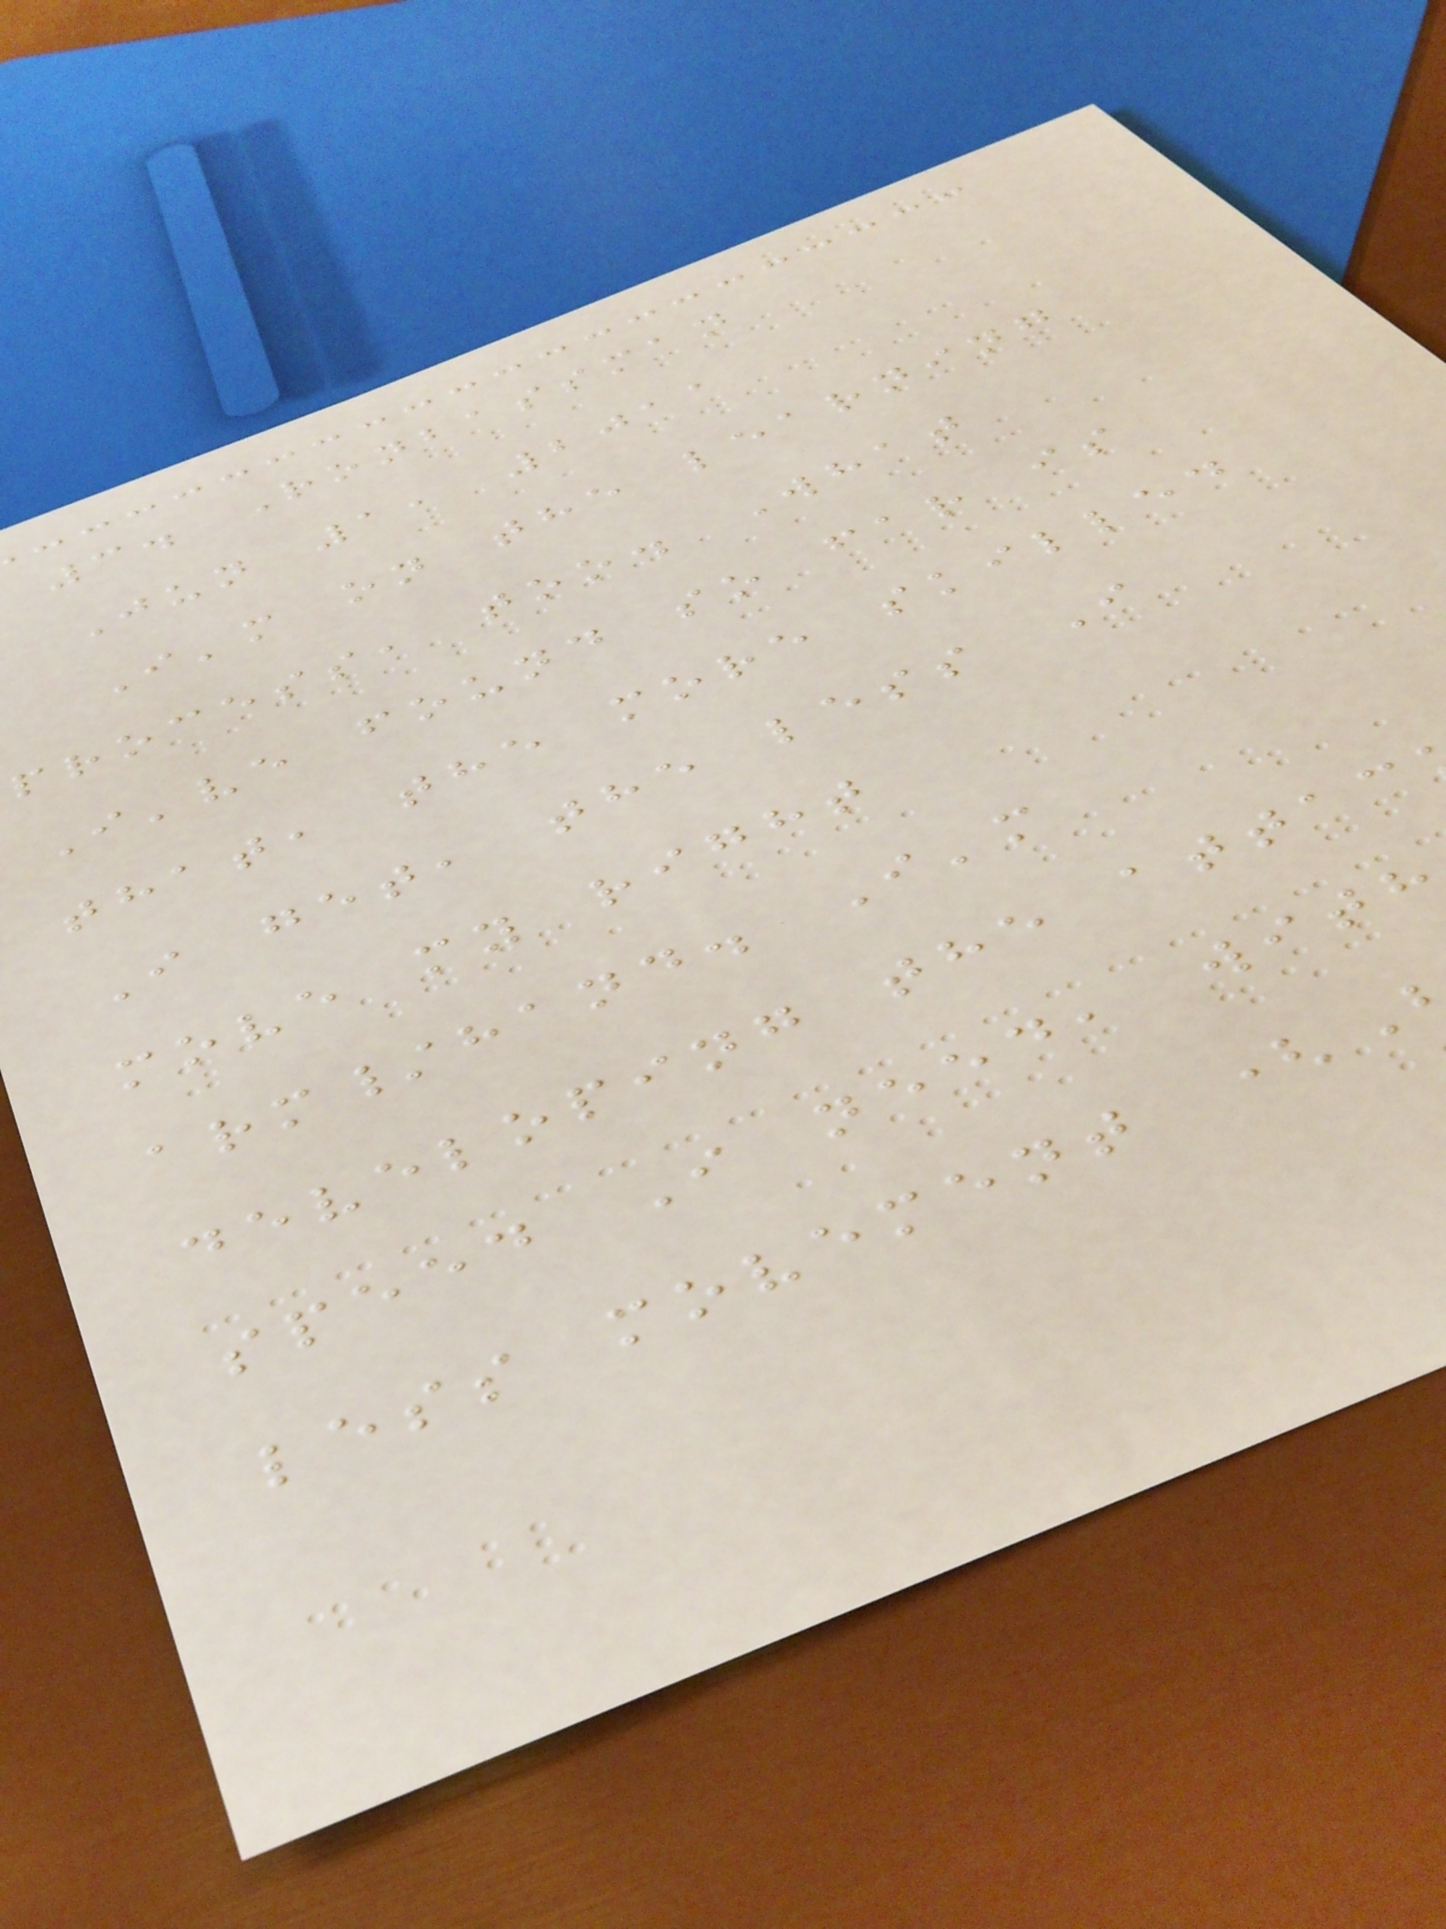3. Ronbassman
Jun 1, 2011
I'm on the learning
process, too. What
I've found so far is
that, the more skilled
I get, the less I
move my right
arm/hand. I'm
developing the attac
speed I need, with
less movement (
